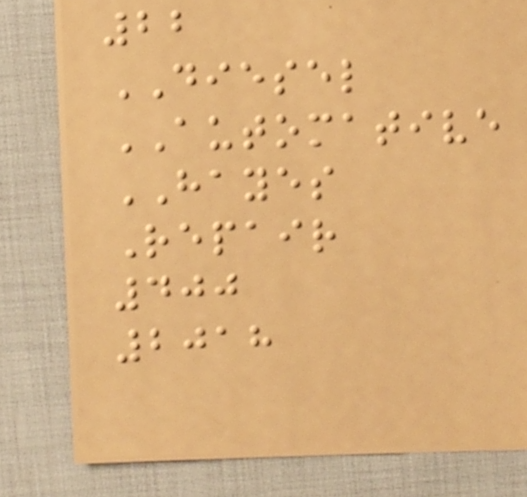22
DIESEL
AUTOMATIVE
HAYES
Repair
400
2018
